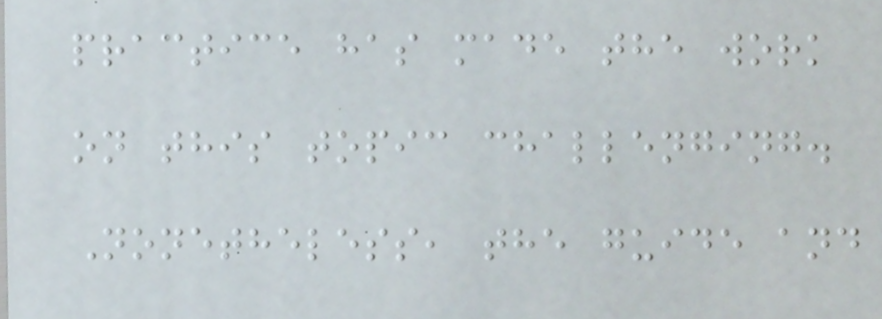practice has made the work
on this topic challenging.
Nonetheless, the guide and
